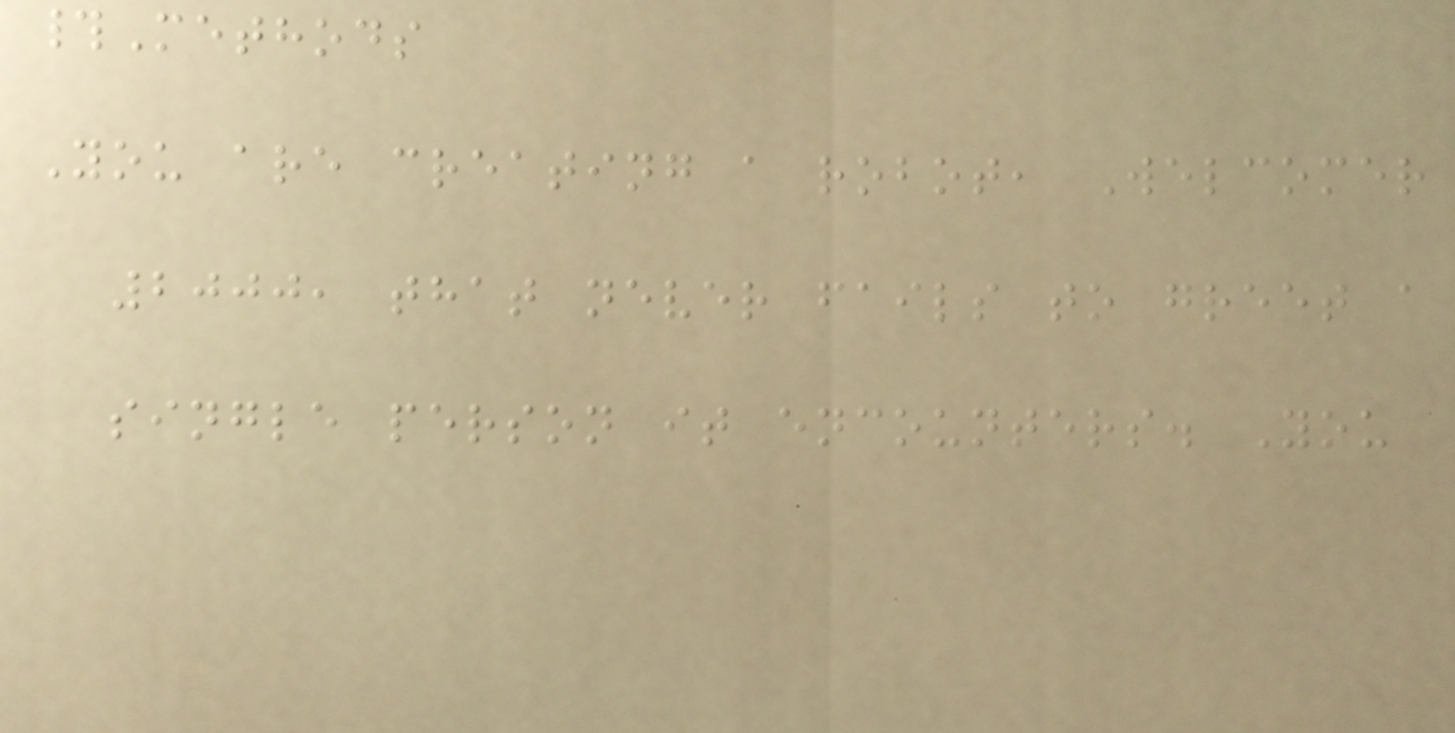#Methods
You are creating a robot, Welcomer
2000, that never fails to greet a
single person it encounters. You
